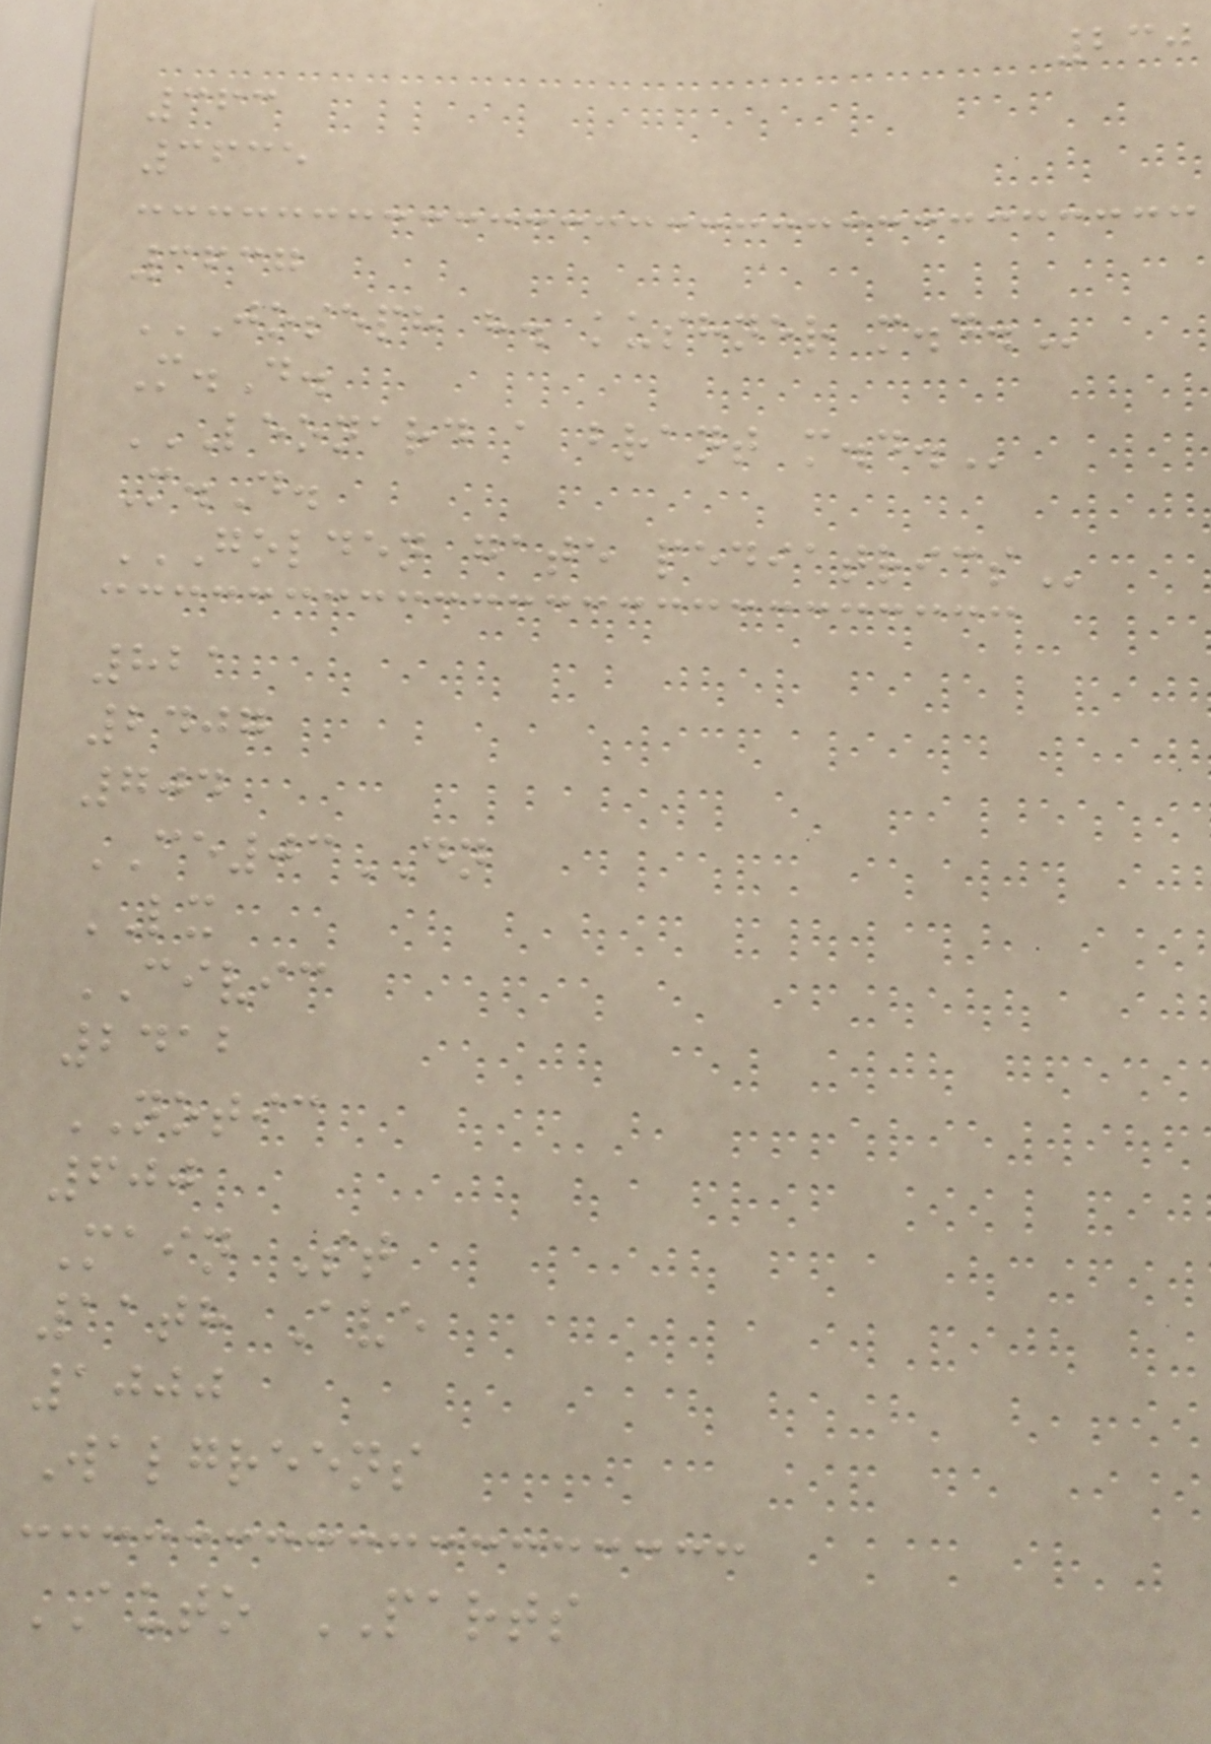230
363
3635
3637
JOSEPH H. KUSHNER M.D.
M.D.
LEONARD A BRANT M.D.
M.D.
GOLDEN GATE PEDIATRICS
821
2407
704
CE03DN
LX
CIVIC
2412
NOTIC
600
Main St
11th Ave
1000
Walgreens
AUTO PARTS
